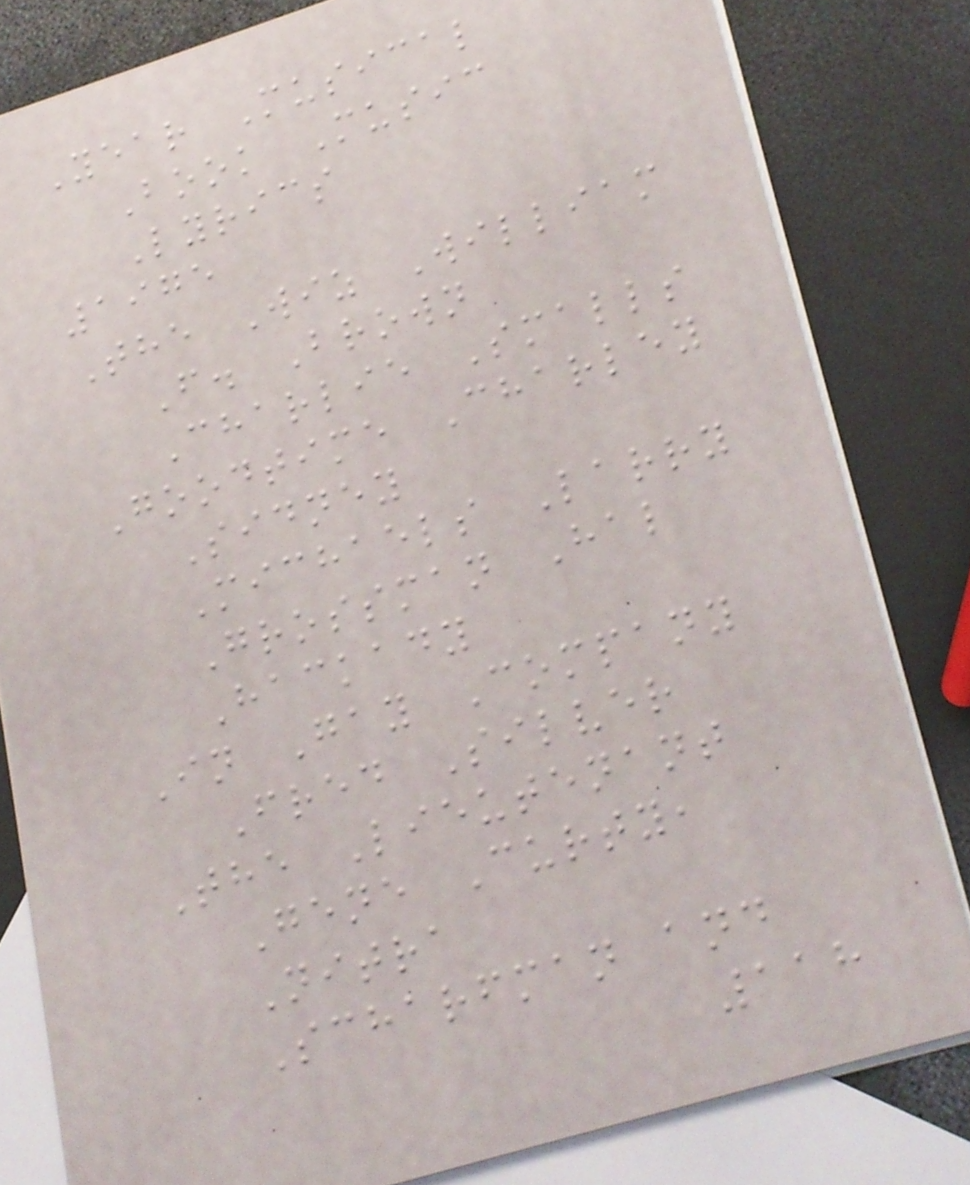Year Musical
Book Music
Lyrics
1975
The Wiz William
F. Brown
Charlie Smalls
Goodtime Charley
Sidney
Michaels Larry
Grossman Hal
Hackady
In Gay Company
Fred Silver
The Lieutenant
Gene Curty,
Nitra
Scharfman and
118
